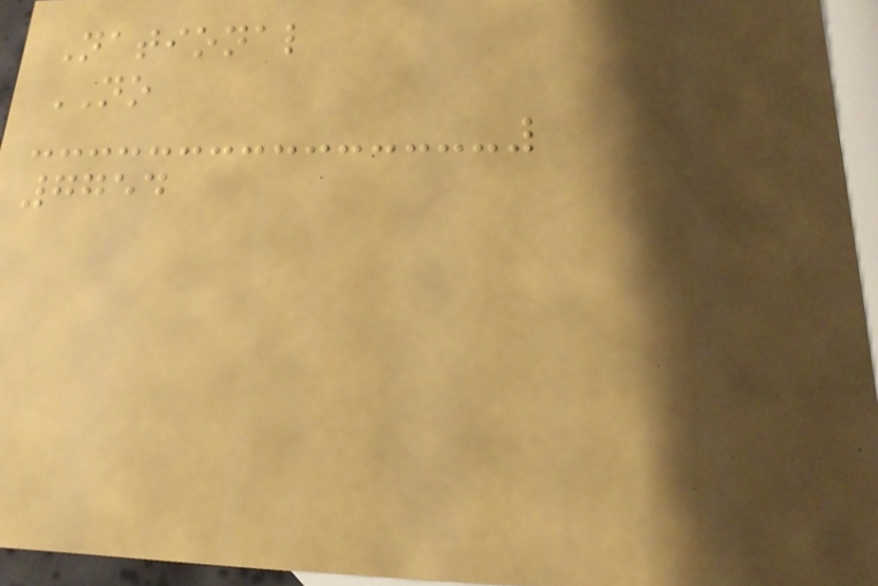National
NO
7754
